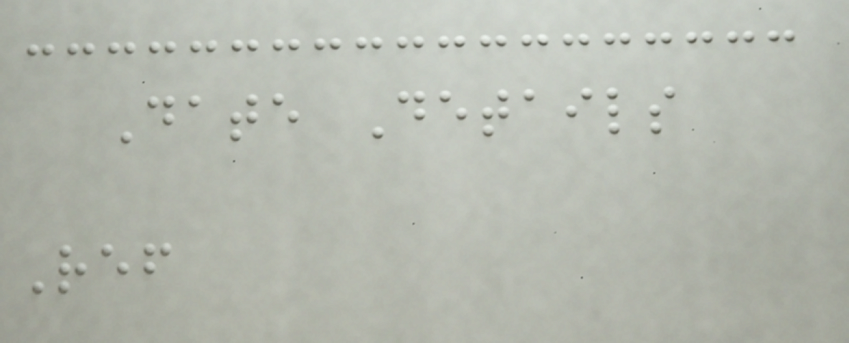Date Details
Ref
